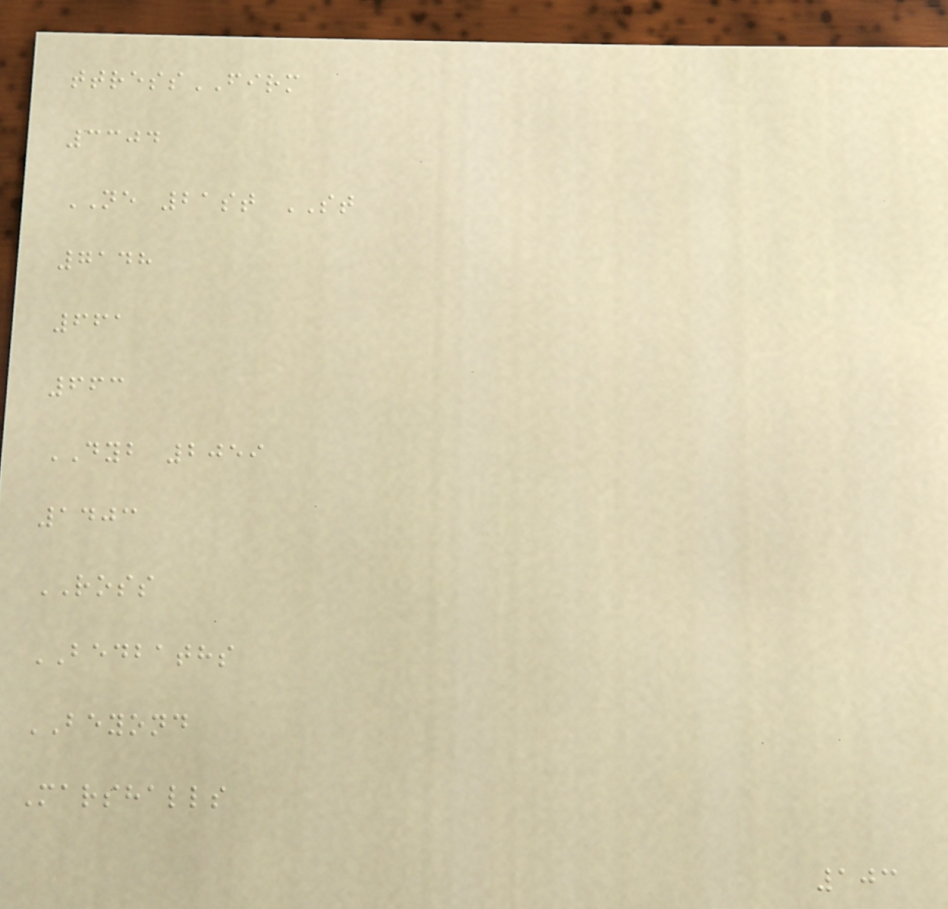ttressFIRM
3304
NE 21st ST
7148
661
663
DYB 2059
1403
ROSS
BEDBATHS
BEYOND
Marshalls
103
